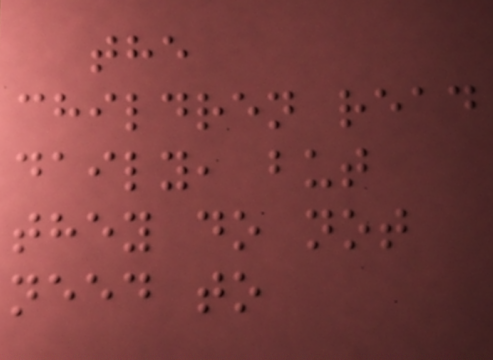the
children read
daily, but
they do not
need to
